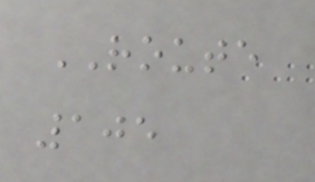ROUTE
105
